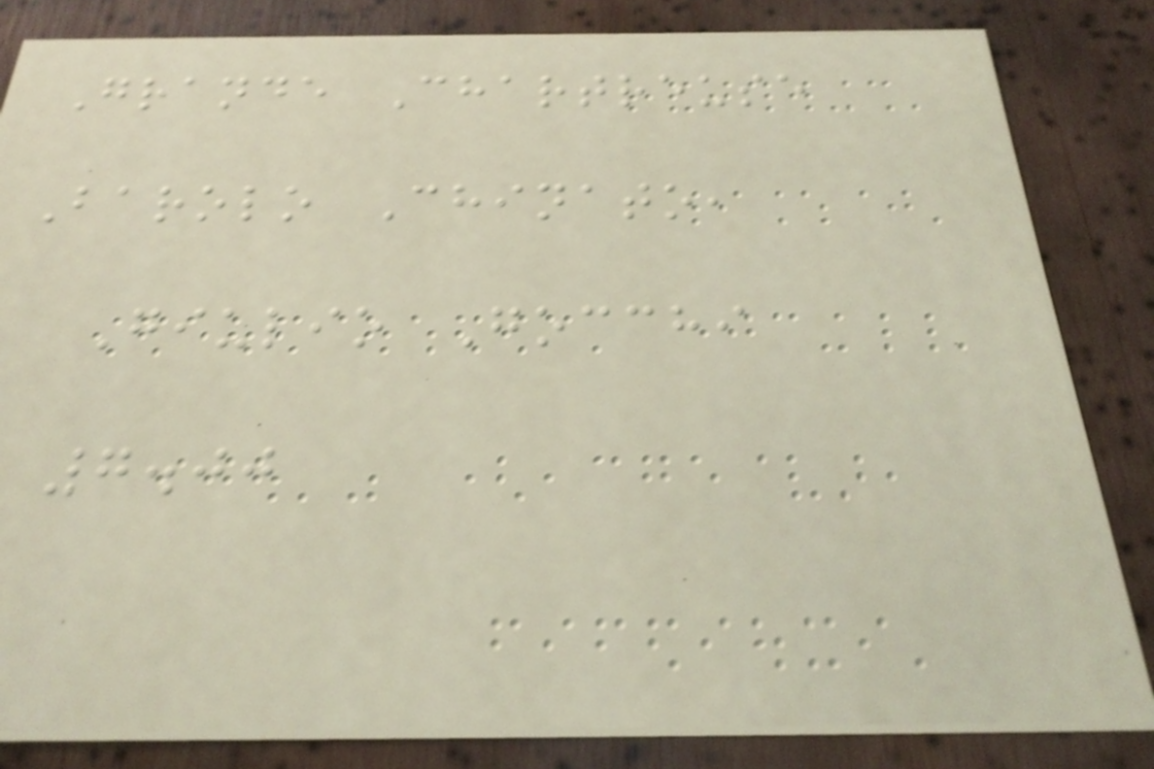Grande Chartreuse
Barolo Chinato,
Giulio Gocchi
7.00
